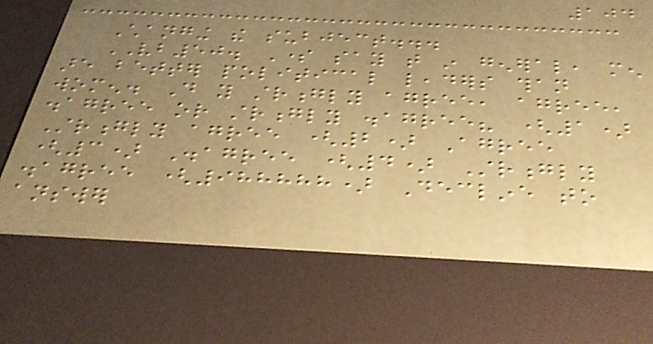104
Changing the subject...
VB50. Some say that in general, men
are better political leaders than
women. Do you strongly agree, agree,
disagree or strongly disagree? (1)
Strongly agree (2) Agree
(3) Disagree (4) Strongly
disagree (988888) Decline to
answer
